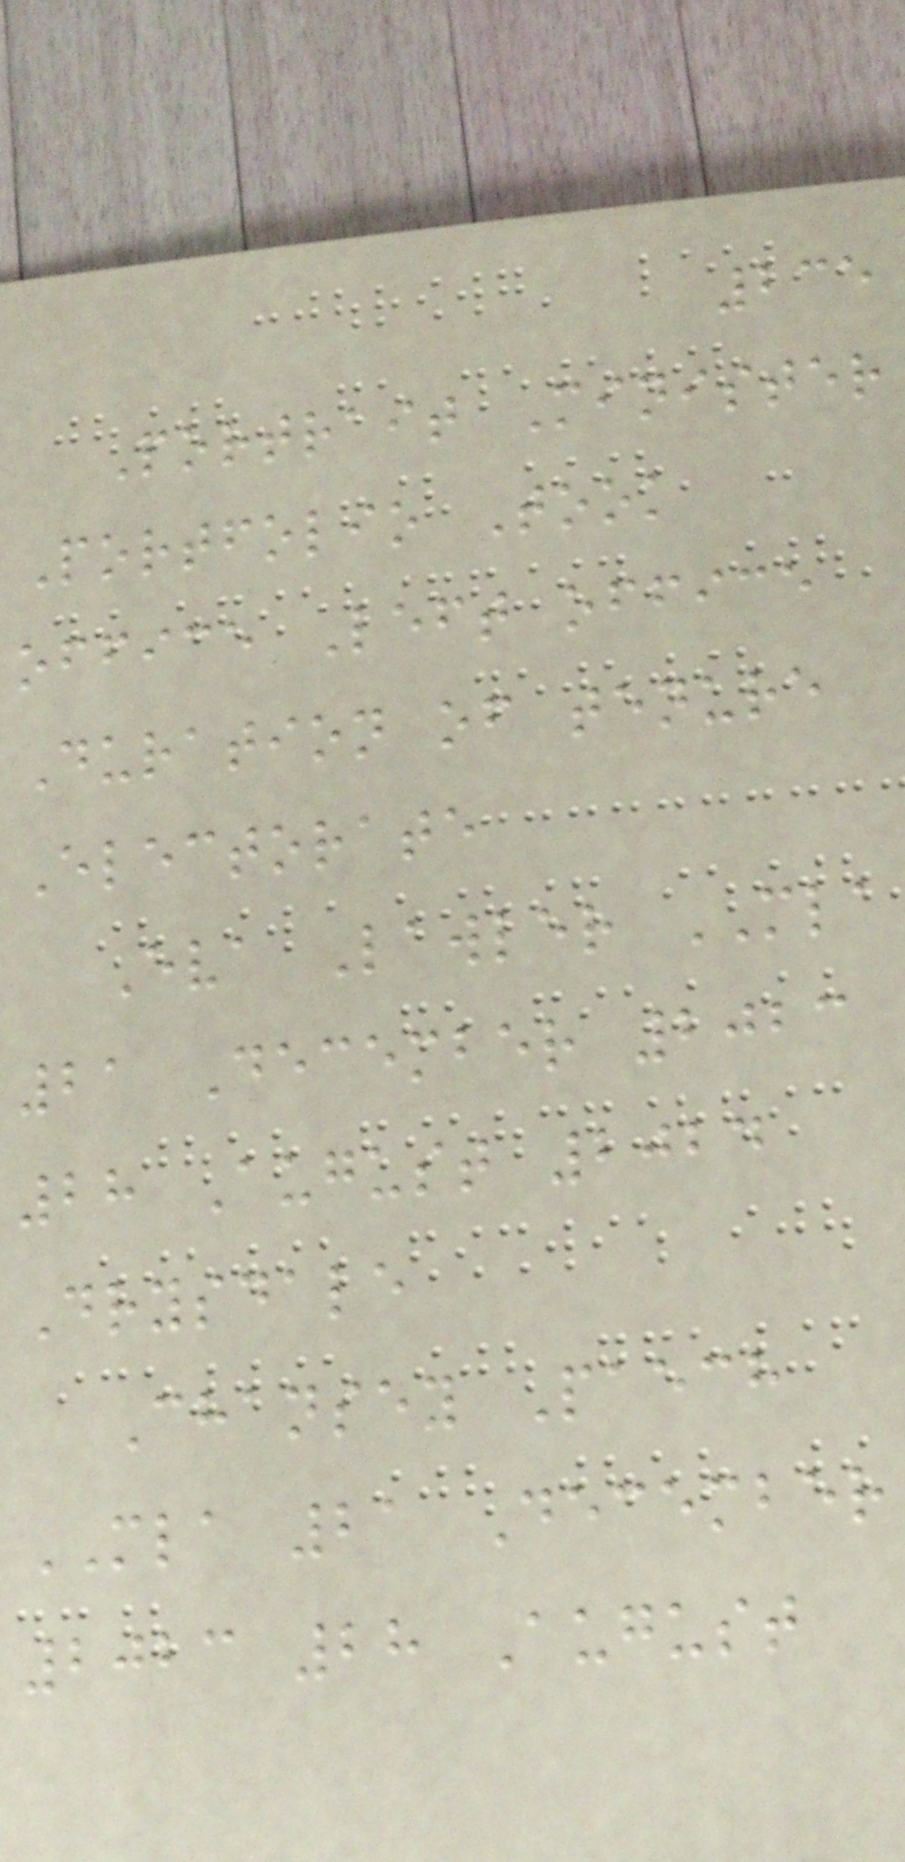235
Portrait Minister
Portfolio Took
office Left office
Duration of tenure
Electorate
Eva Lawler MLA
21 December 2023
28 August 2024
Drysdale
Chansey Paech
MLA 21 December
2023 28 August
